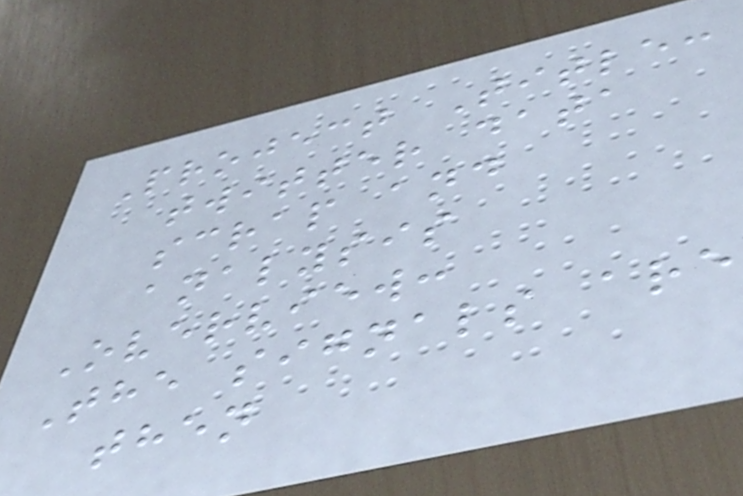Project Title:
twitter data
scrap and
analysis
Overview:
The signals are
then
